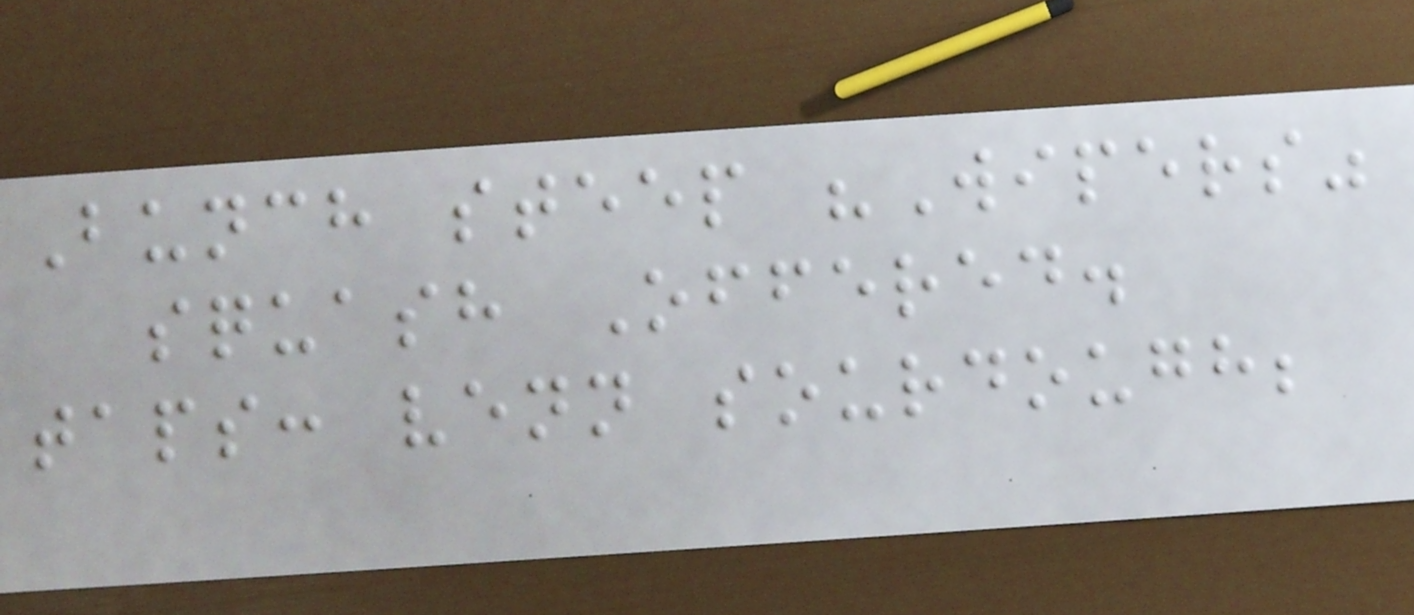Bunch steep "Wipers"
squash Offered.
taps: venn sourdough;
